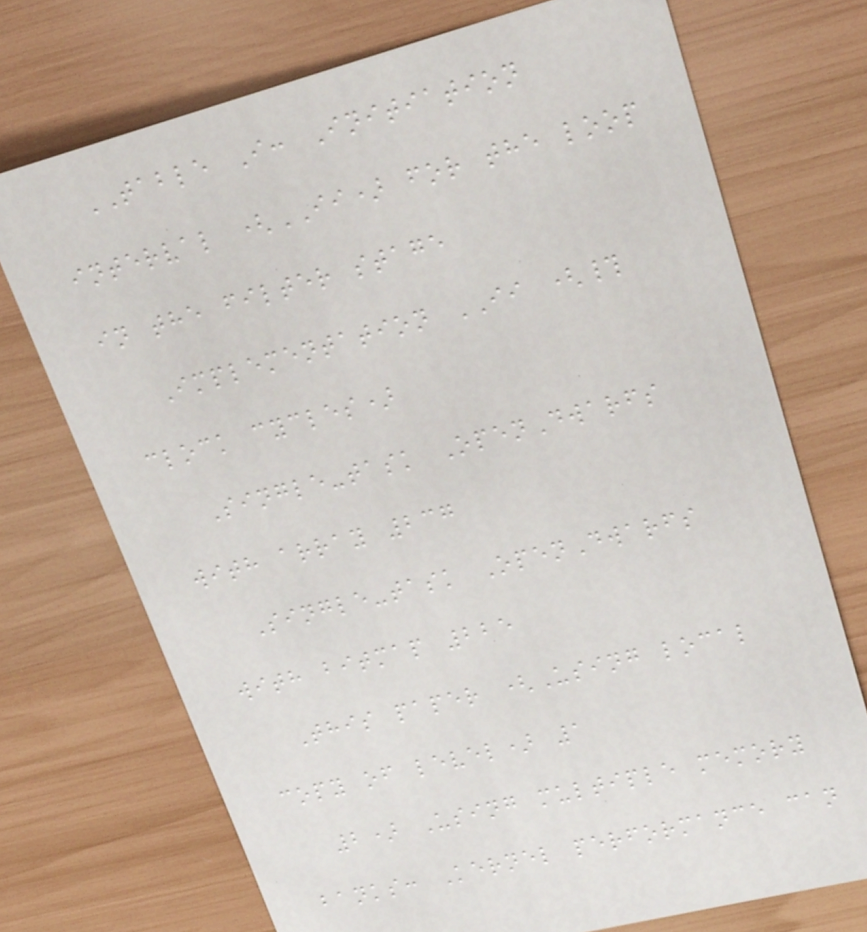TABLE I: Initiation
interval (II) for the loop
in the filter stage
Implementation II (#
clock cycles)
Single-task OpenDwarfs
with array 237
Single-task OpenDwarfs
with bitmap 225
This paper (Using local
copy of level) 1
2) Using multiple memory
banks: Kernel performance can
